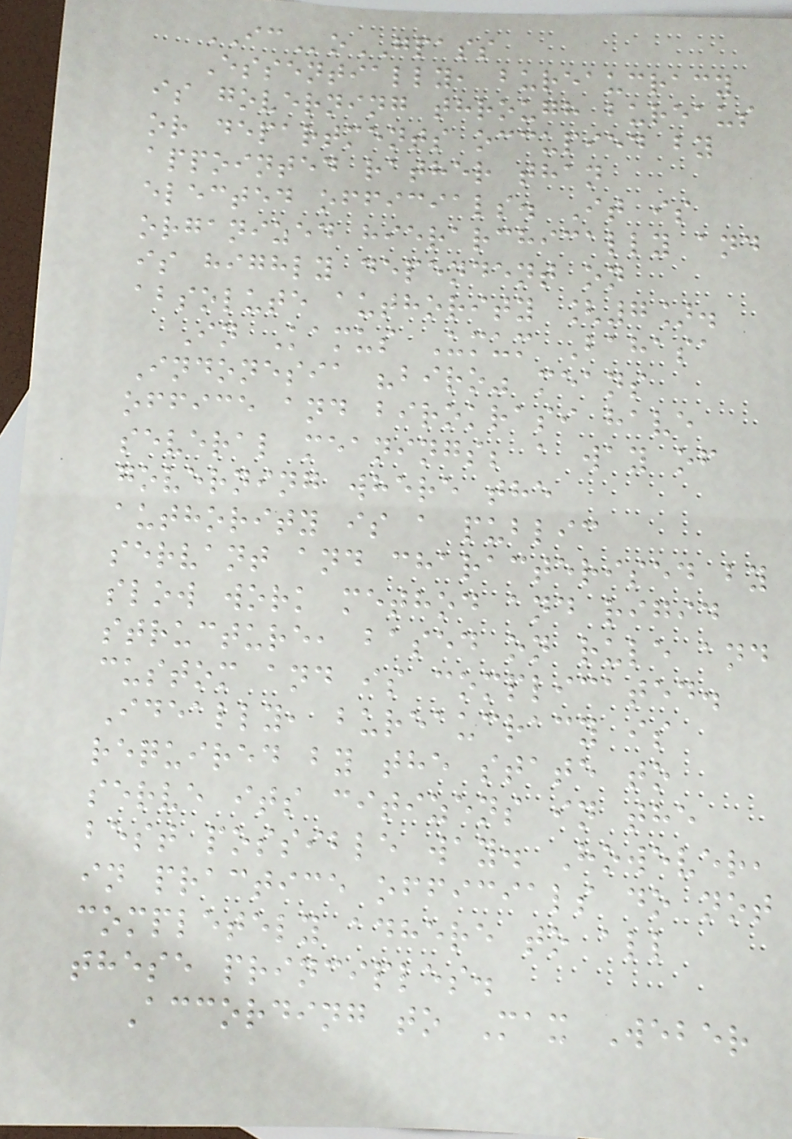ICoGPASS
Essentially, bureaucracy
is governing through bureaus
or departments occupied by
appointed rather than
elected officials. It is
organized hierarchically and
is highly dependent on
absolute authority [7].
In Kamus Umum Bahasa
Indonesia "biro" means
office and birokrasi have
several meanings; a way of
governing where the
authority is a public
servant and characterised by
slow work method and rigid
structure, based on rule and
custom and is complicated.
Ideally, bureaucracy is
required by the state to
serve its citizens in the
best possible way. However,
in practice officials do not
completely adhere to all
these principles.
According to Max Weber
